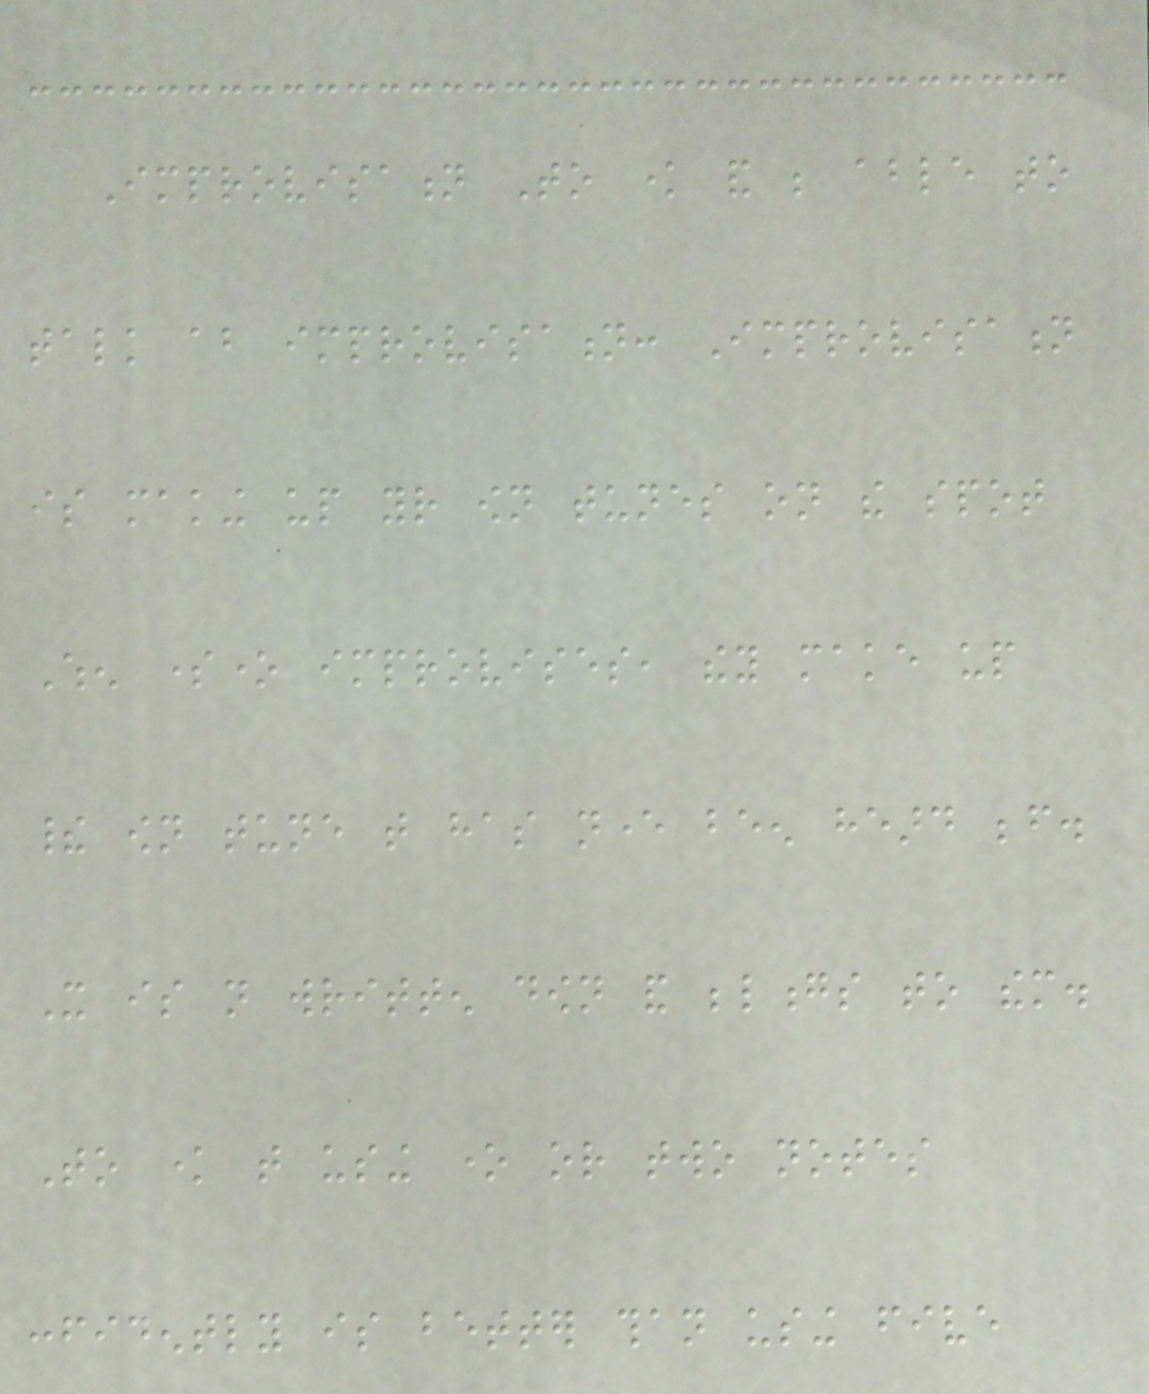Improvisation To know and be able to
talk about improvisation: Improvisation
is making up your own tunes on the spot
When someone improvises, they make up
their own tune that has never been heard before.
It is not written down and belongs to them.
To know that using one or two notes
confidently is better than using five
